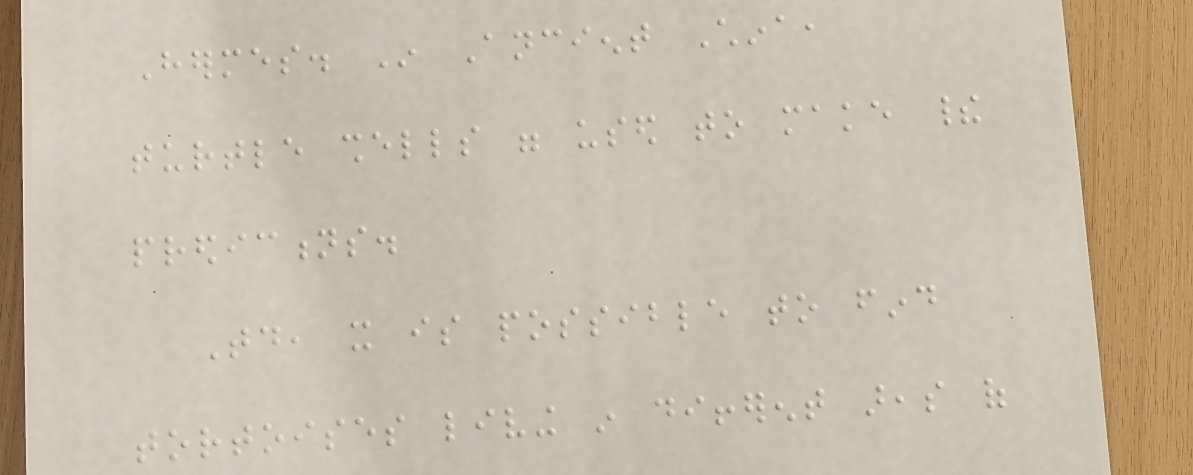Hermes. In Ancient China,
turtle shells were used to make their
predictions.
Today, it is possible to find
tortoises living in different areas of
